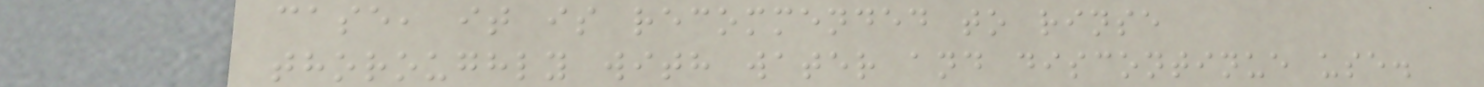case, it is recommended to rinse
thoroughly with water and discontinue use.
